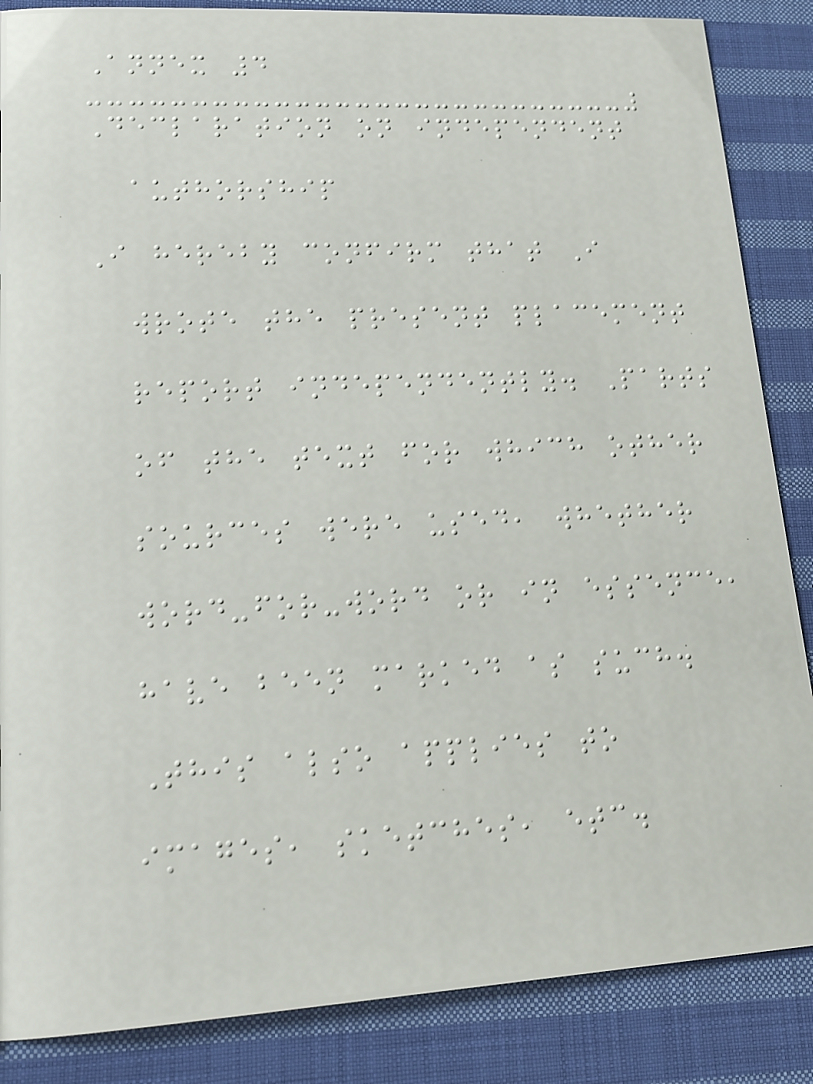Annex 4
Declaration on independent
authorship
I hereby confirm that I
wrote the present placement
report independently. Parts
of the text for which other
sources were used, whether
word-for-word or in essence,
have been marked as such.
This also applies to
images, sketches, etc.
